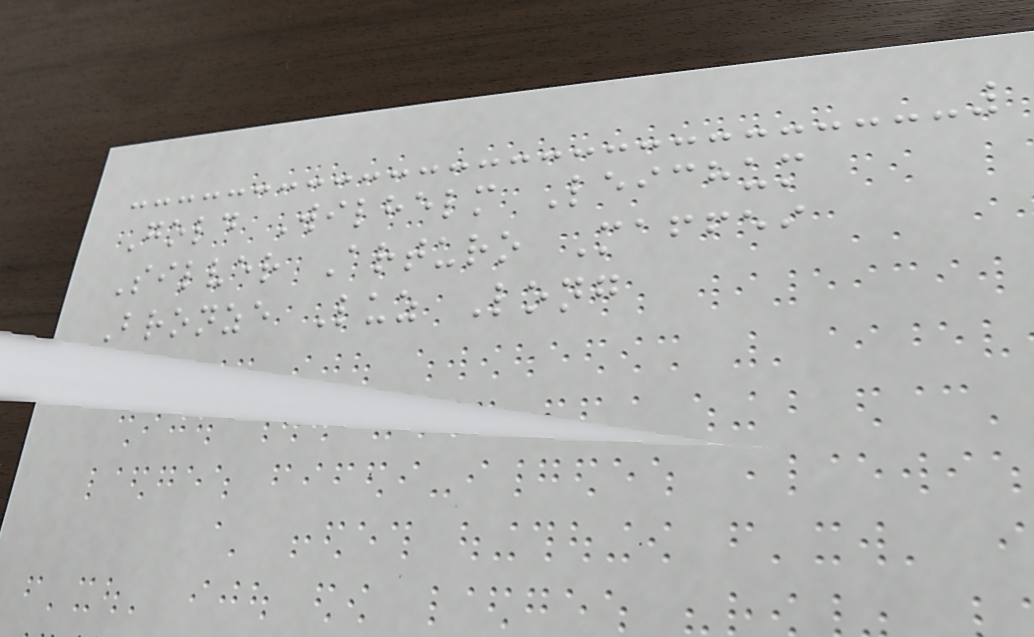Gold Wilhelm Leichum
Silver Arturo Maffei
Bronze Luz Long
